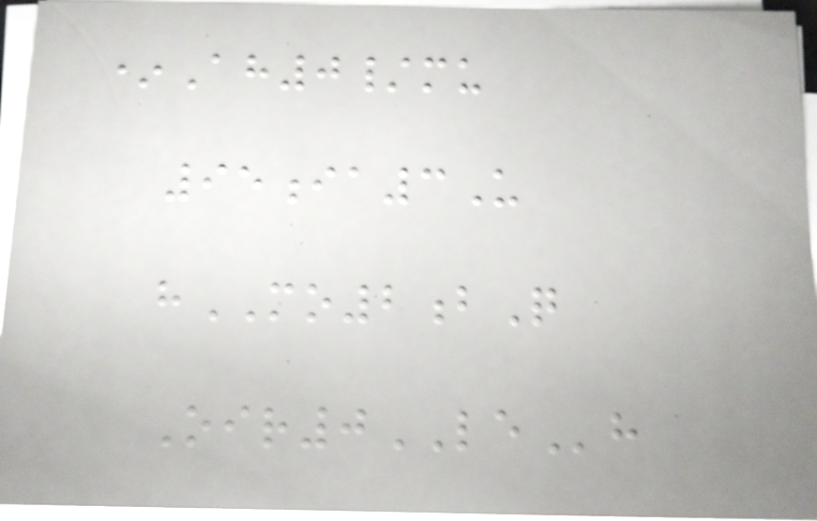*Ah0/mu
95ia3U
hMO2bQ
Oir0LEh
